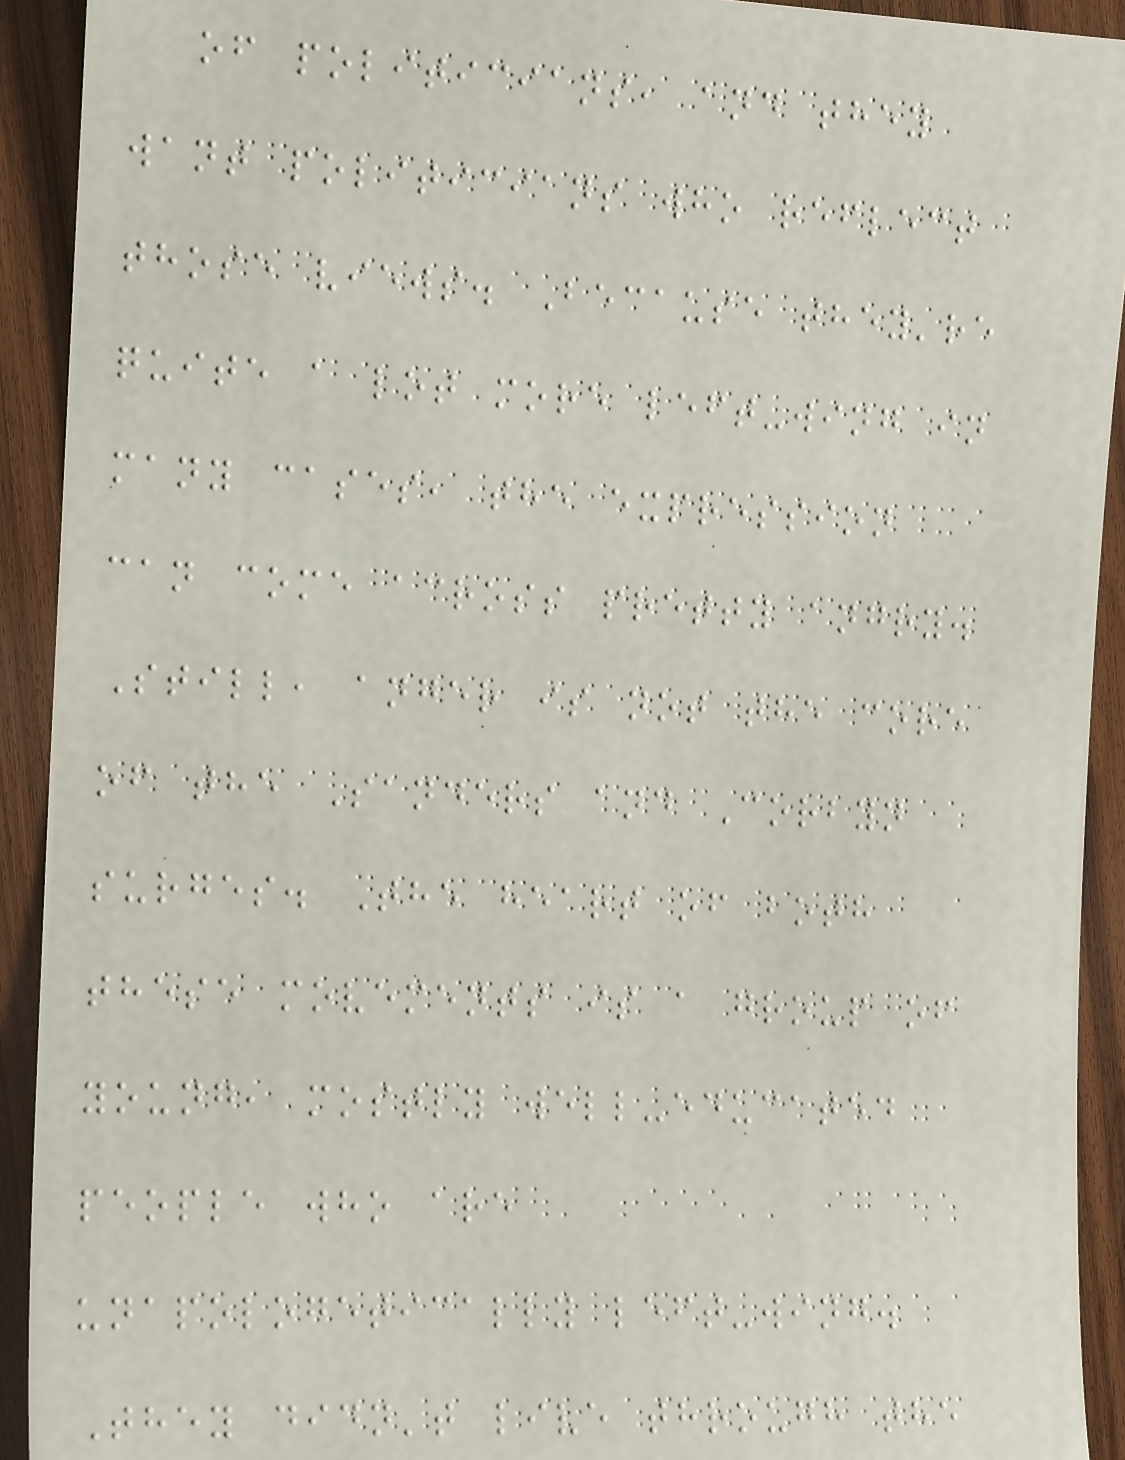of politicians, and they
want politicians who reflect
those views. Because they're
quite a lot more left-wing in
many cases, the expression
can come across pretty angry.
Still, anger is not the core
of the Sanders and Corbyn
surges. The heart of both
these movements is a group of
young, mostly well-educated
people who are
unapologetically left-wing.
They didn't live through the
